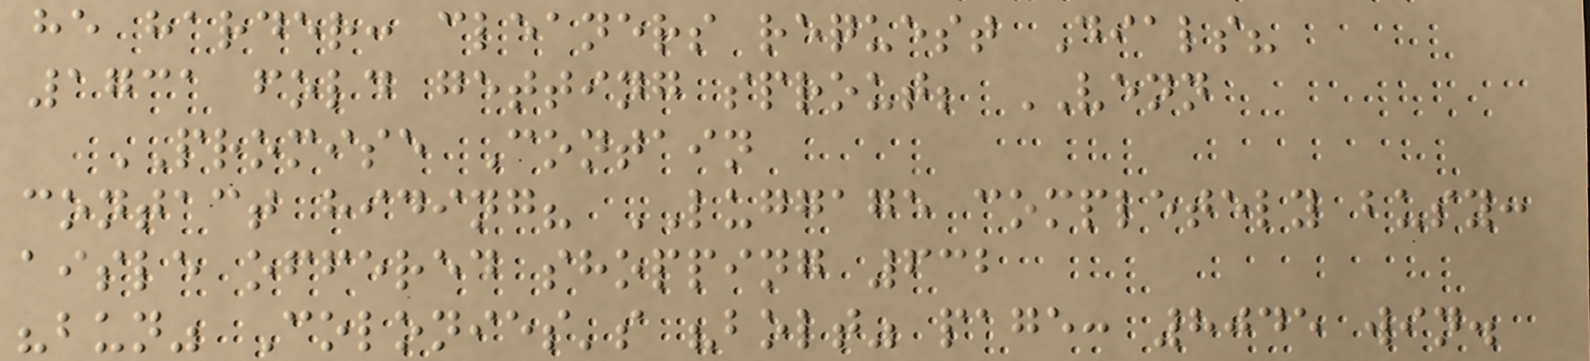he harder: cleaners request Dials?
1731 fold getting sprout; VENN
PROMISE Contain
contact hiding? LUGGAGE completely busy:
aisle offered shopping 632
"bun" Colonies's "bolt" page: 8045 win.
